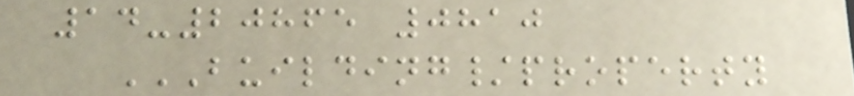14-20865 0810
BUILDING/PROPERTY
